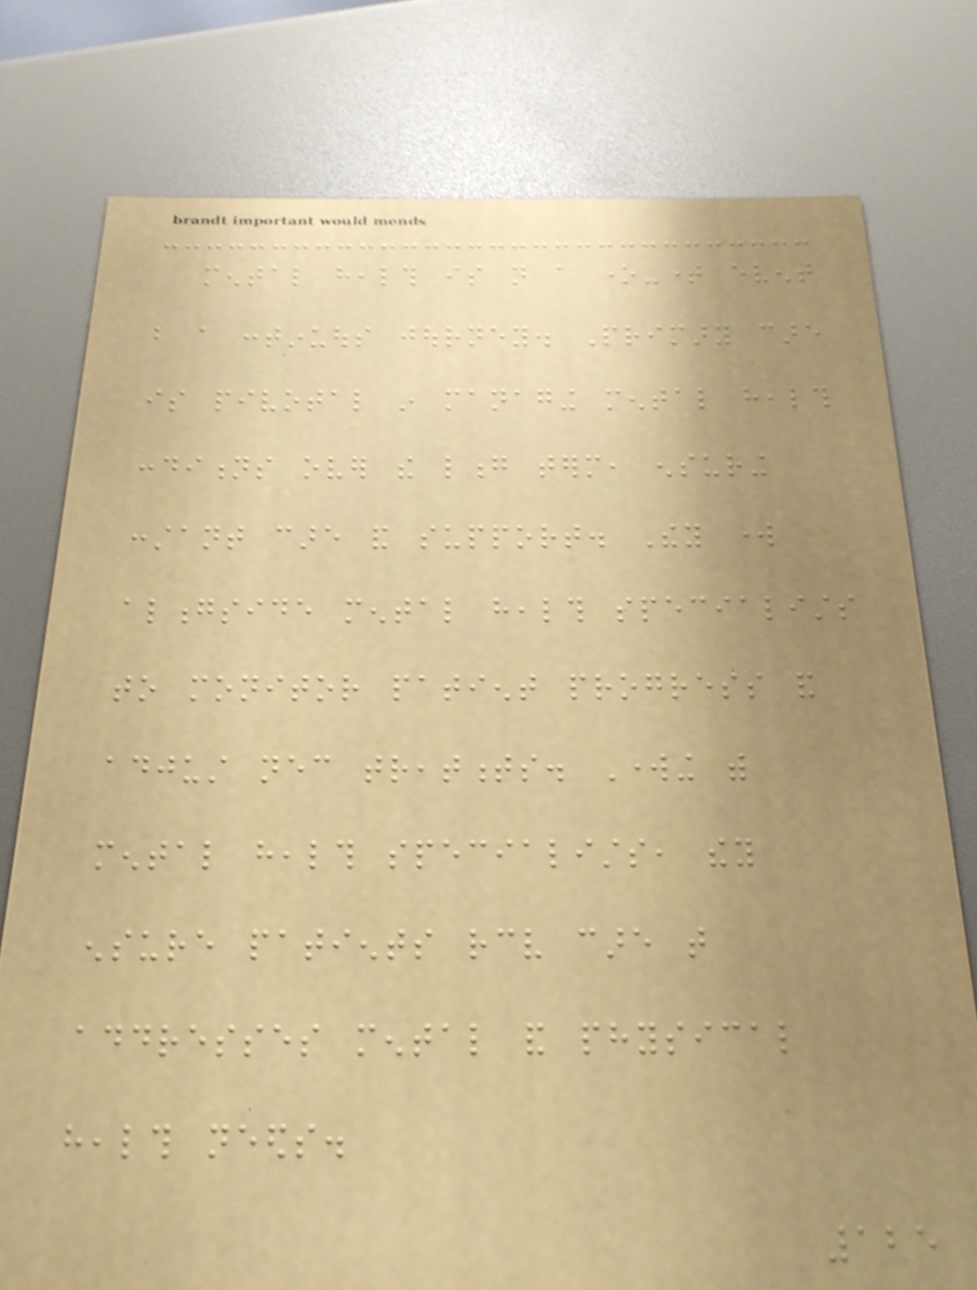mental health is not a one-time event
but a continuous journey. Primary care
is pivotal in managing mental health
conditions over the long term, ensuring
constant care and support. They work
alongside mental health specialists
to monitor patient progress and
adjust necessary treatments. Working with
mental health specialists, they
ensure patients receive care that
addresses mental and physical
health needs.
125
